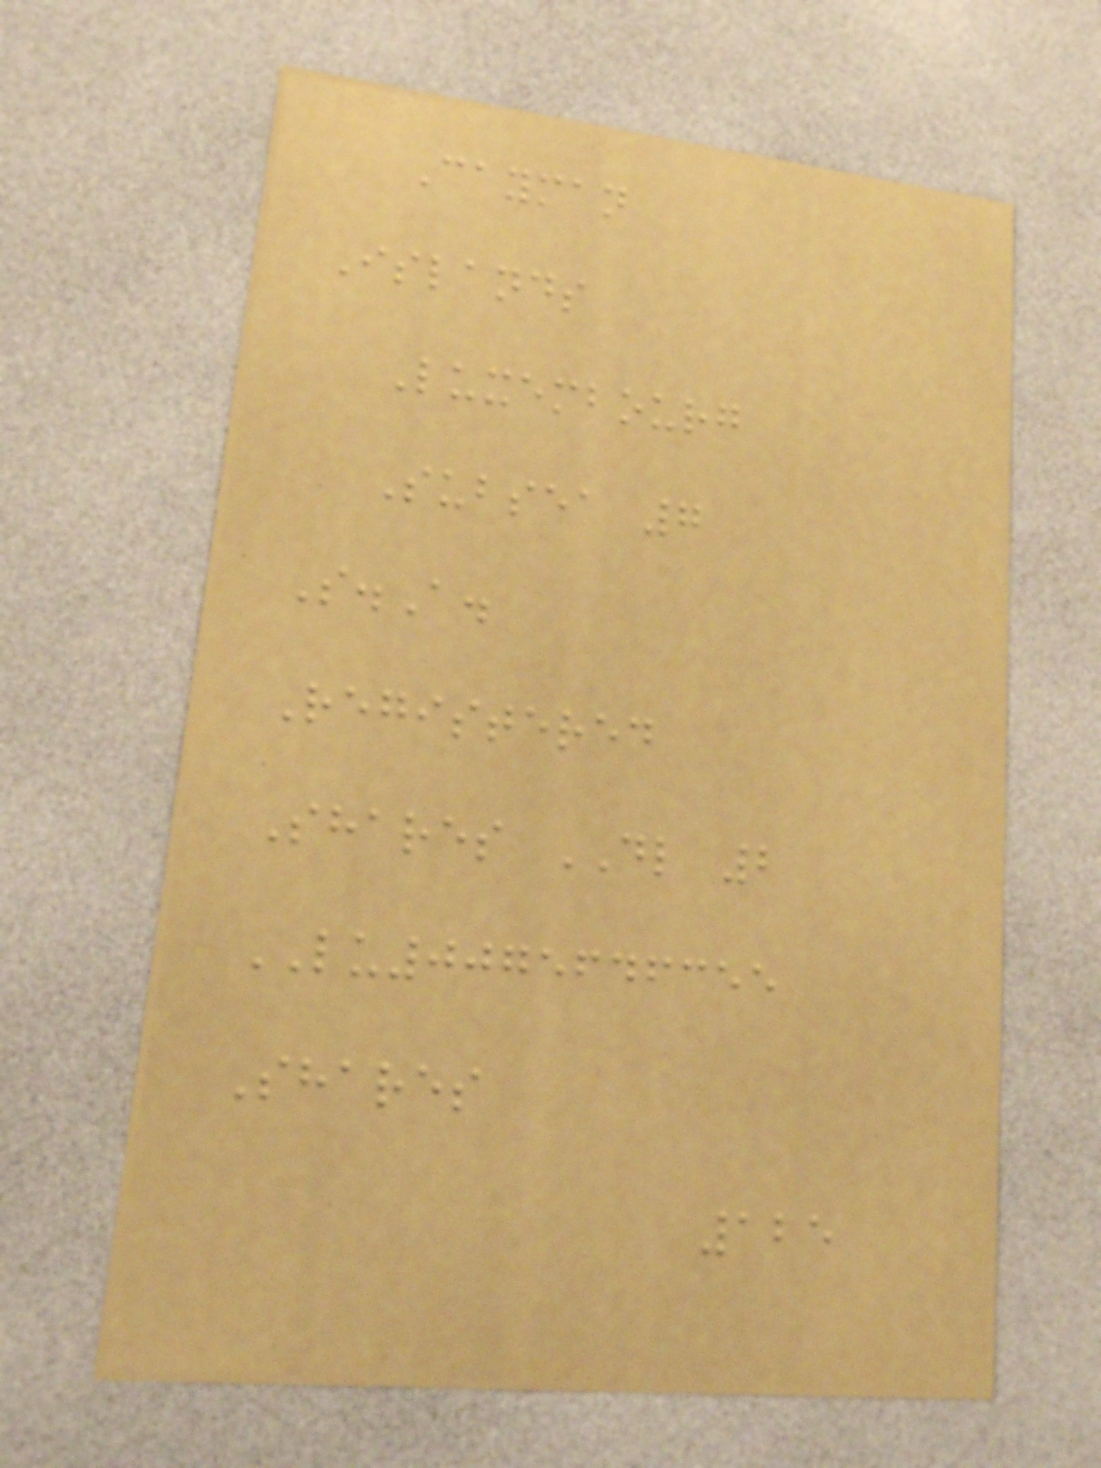Cayman
Islands
Luxembourg
Subsea 7
S.A.
Registered
Shares DL 2
LU0075646355
Shares
125
